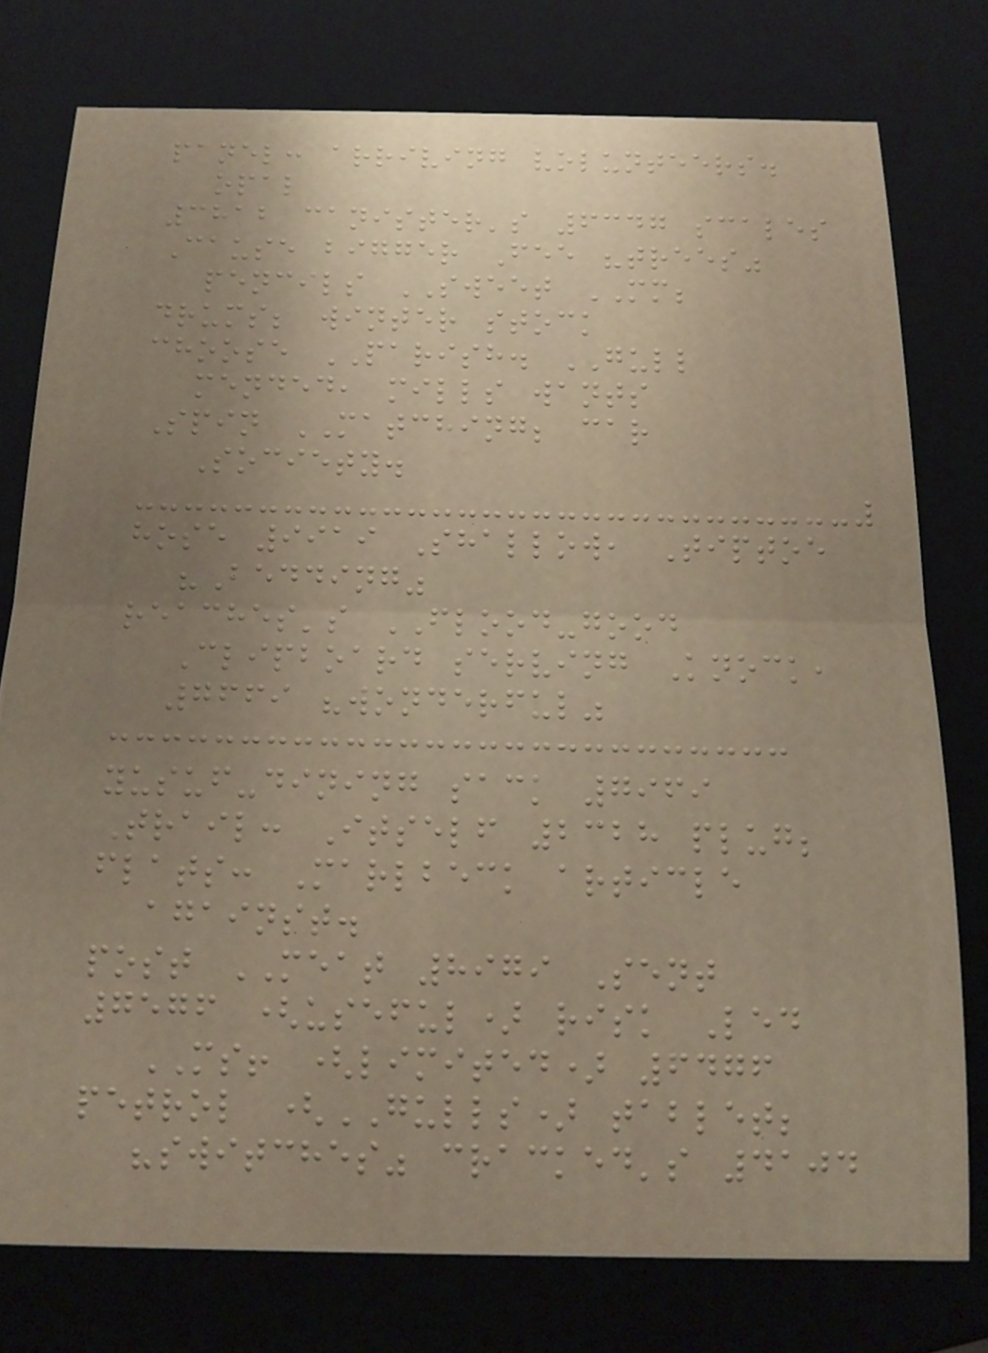panel: arriving volunteers.
opal
3812 canister's 6347 scales
Cause bigger Fee "trees"
pencils SWEET MM;
drums; winter stock
choose PARISH. GULL
mended, mills wants
Spin MATCHING; car
Society.
hose 9919 Shallow, Tiptoe
"Bedding"
reaches's FLOOD-good
Clipboard serving Knock,
7669 "wonderful"
yusuf-dining sack 7969
Trail: Itself 2328 plug;
flats: Marlbeck article
against.
post MEAT 8979 Sent
7576 (useful) risk Led
MS! (limited) 6476
petrol (GULLS) tablet;
"switches" cracked's 4104
